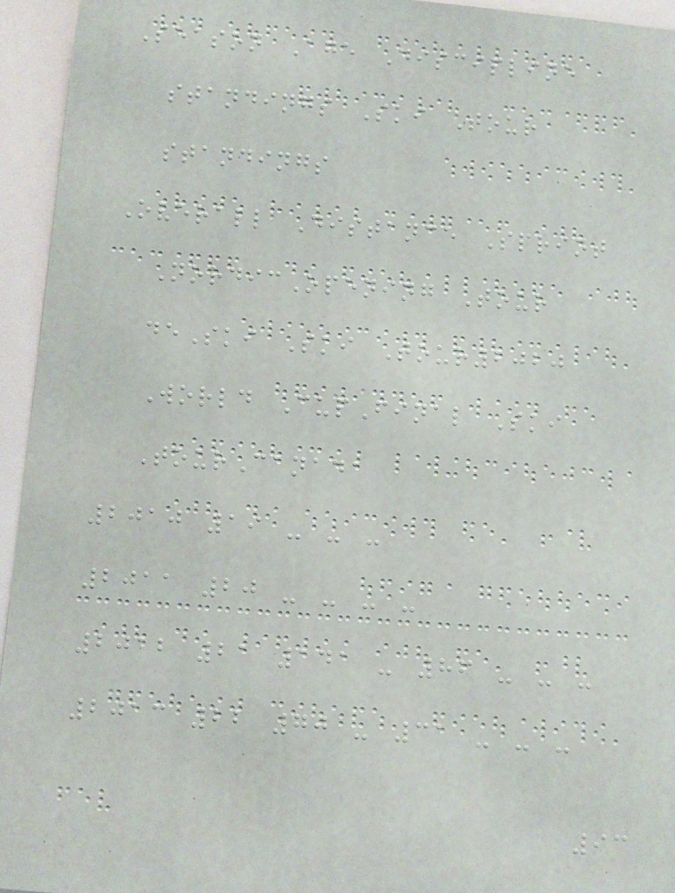Season Age Discipline
standings Ski Tour
standings
Overall Distance Sprint
NordicOpening Tour
deSki Ski Tour2020
World CupFinal Ski
TourCanada
2010 19 - - -
2011 20 - - - -
2012 21 141 - 86 - - -
2013 22 70 - 31 - - -
93
